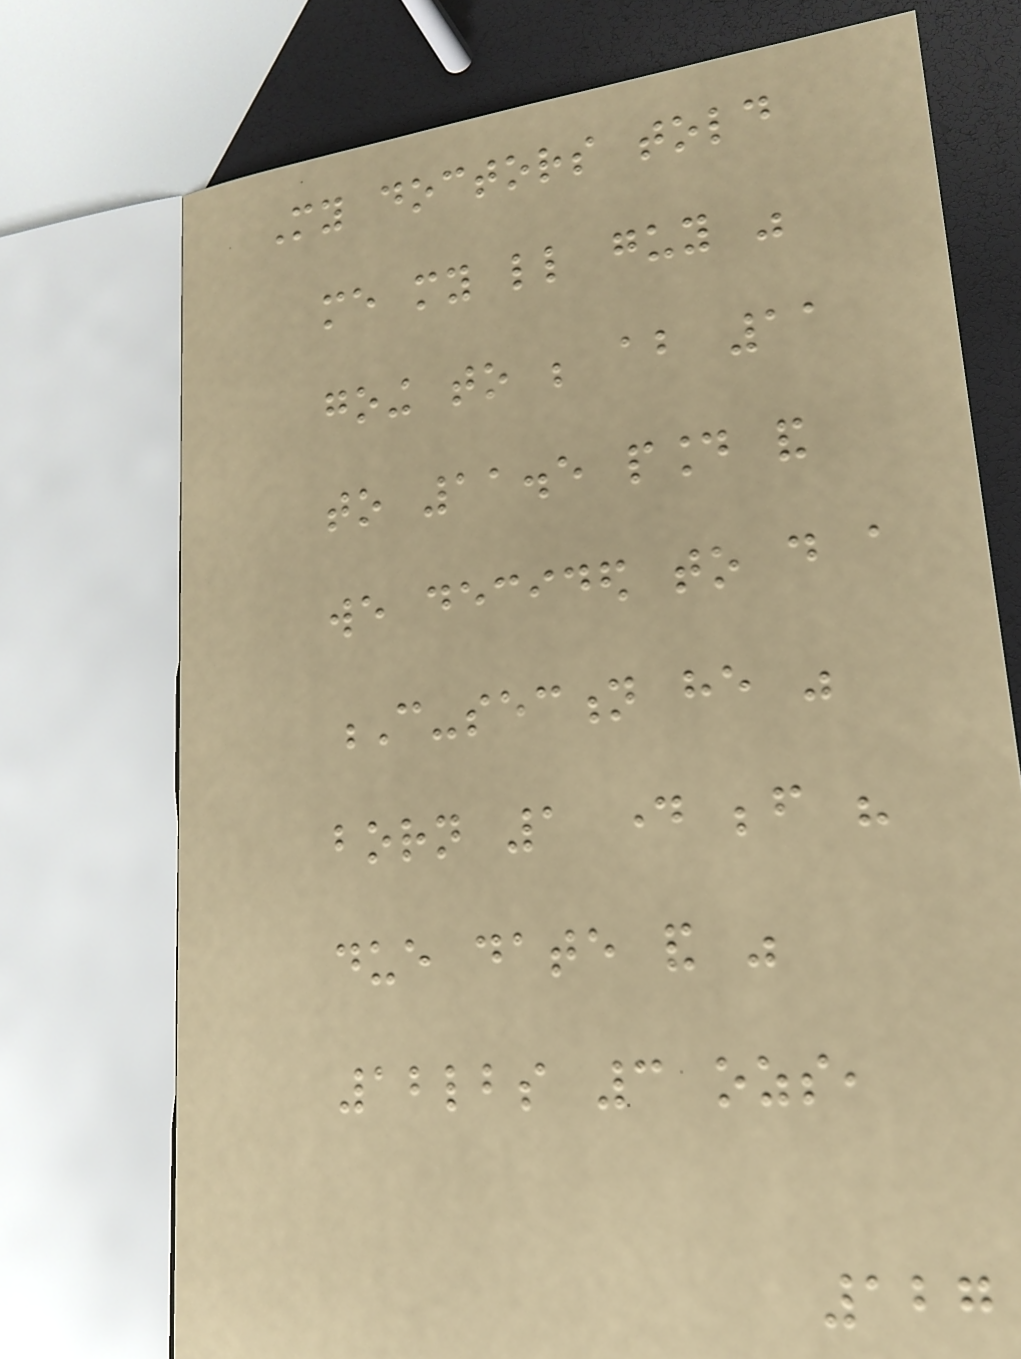My doctors told
me my little guy was
going to be about 11
to 11.5 pound and
we decided to do a
C-section he was
born 1 day before his
due date and was
12lbs 3 ozs,
127
